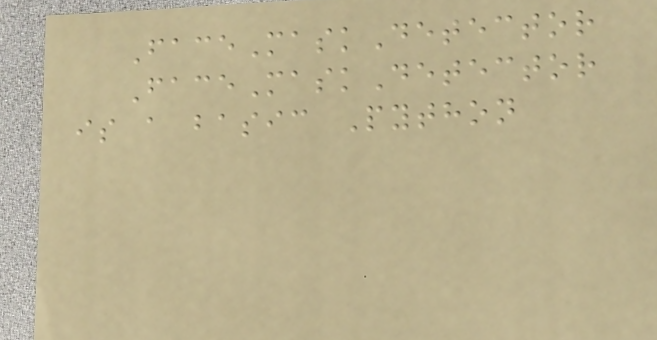FaceMaskDetector
FaceMaskDetector
is a basic Python
